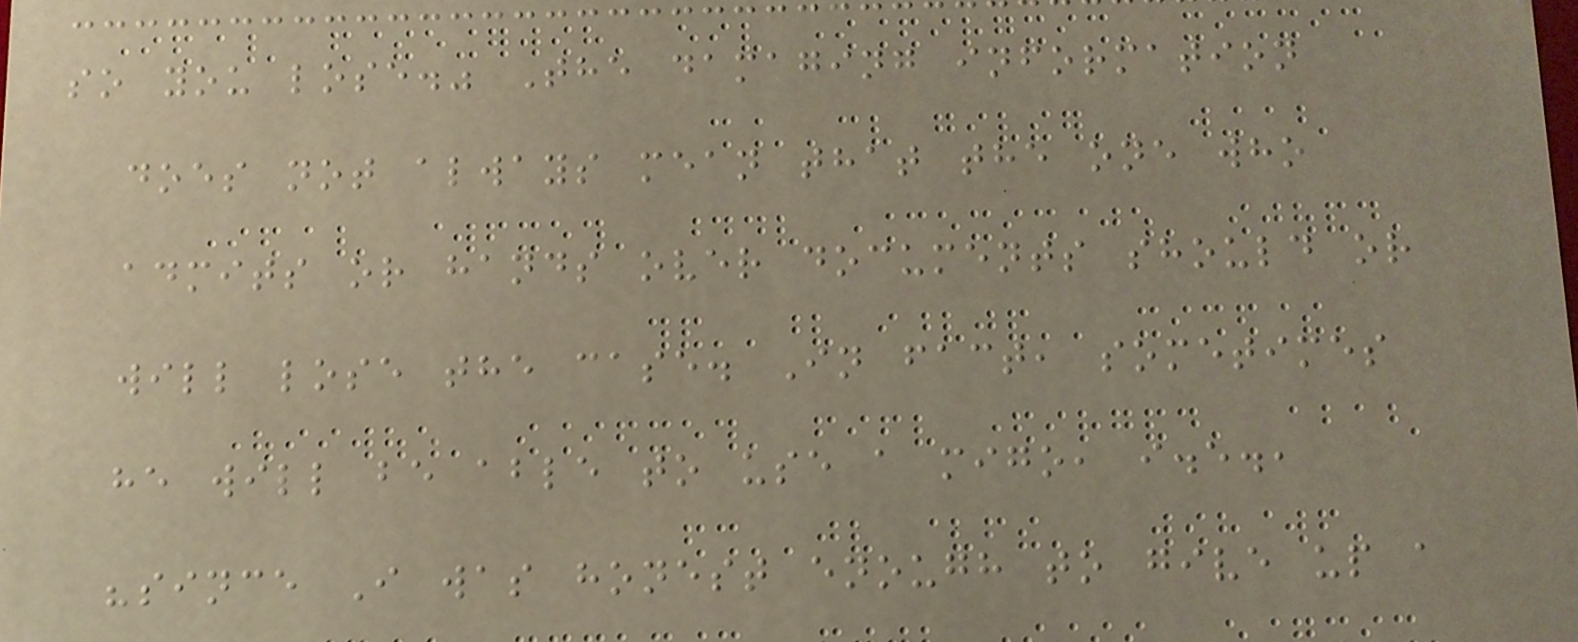so you lose." The damaging information
does not always mean that the one who
admits or hands over documents should or
will lose the case. In fact, sometimes
he will be able to use a migo, i.e.,
"since I was honest enough to give up a
